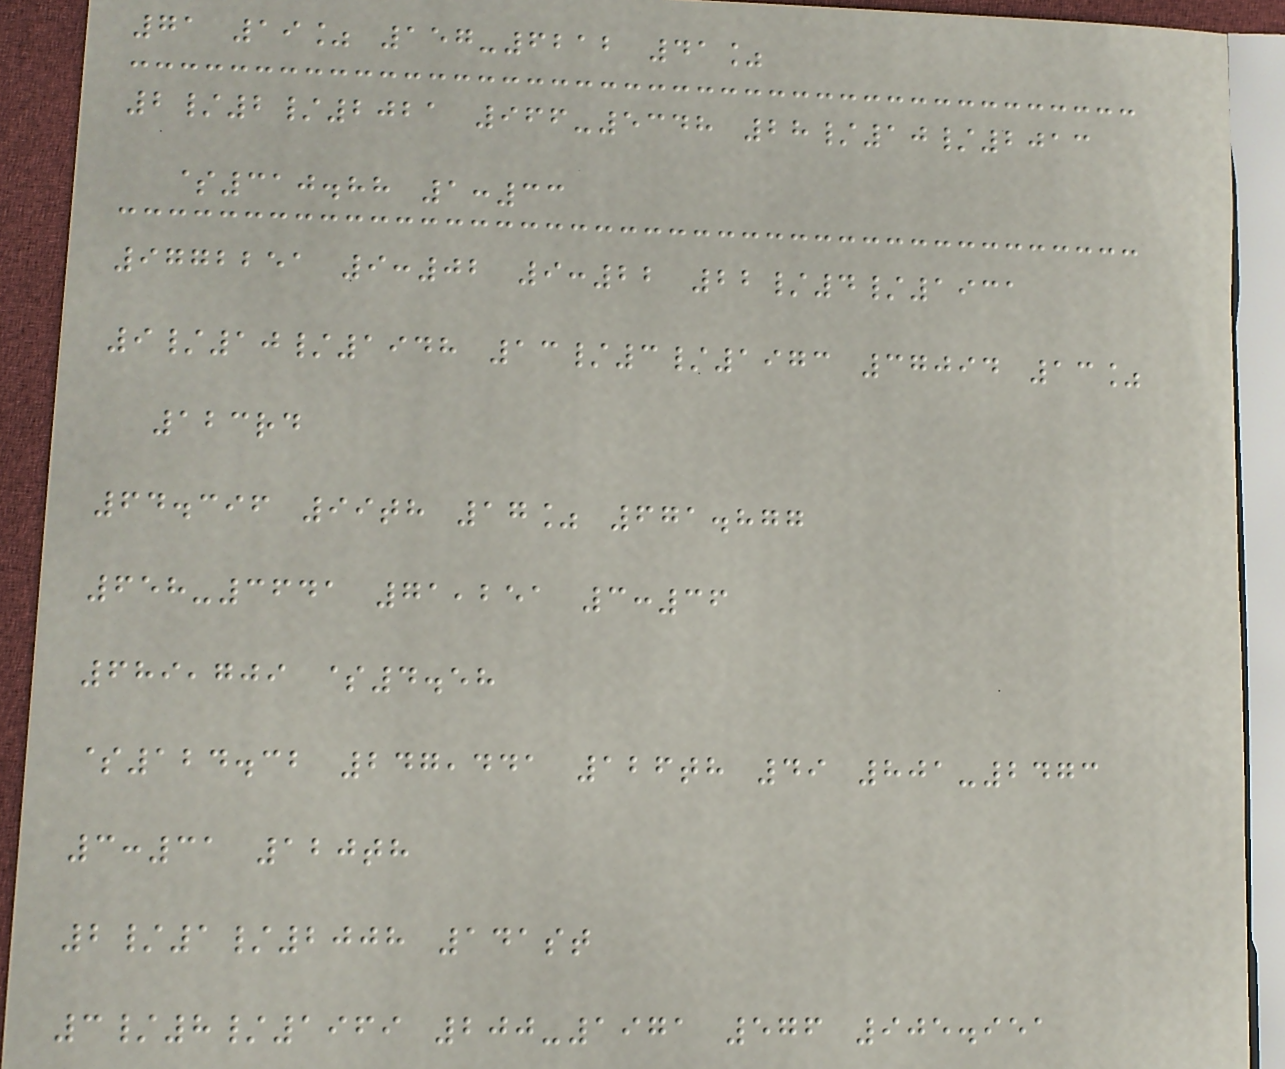71 19% 157-6212 41%
2/2/2021 966-5348 28/10/2013
$310.88 1:33
9772251 9:02 9:22 22/4/1931
9/10/1948 13/3/1973 37094 13%
123rd
64.396 99th 17% 671.877
658-3641 71,251 3:36
689,709 $4.58
$124.32 247,441 126th 49 801-2473
3:31 120th
2/1/2008 141st
3/8/1969 200-1971 576 905.951
